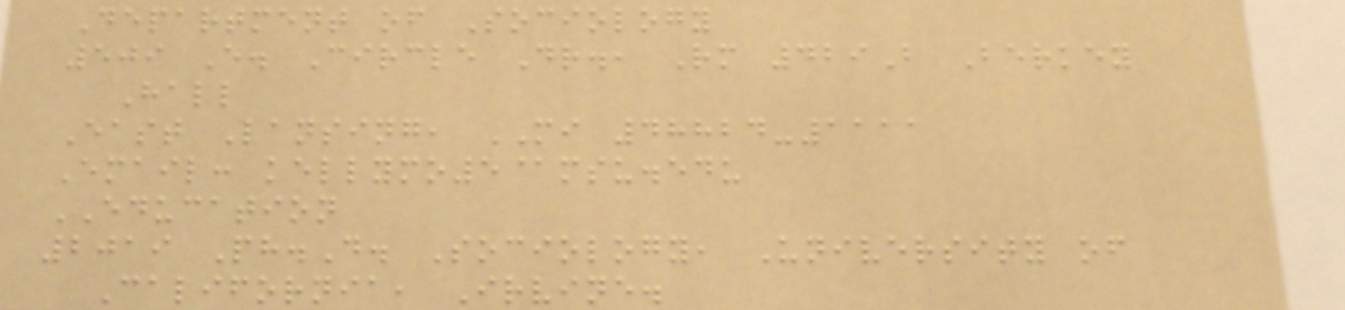Department of Sociology
509 E. Circle Dr., Rm 429B Berkey
Hall
East Lansing, MI 48824-1111
Email: kellymo5@msu.edu
EDUCATION
2019 Ph.D. Sociology, University of
California, Irvine.
